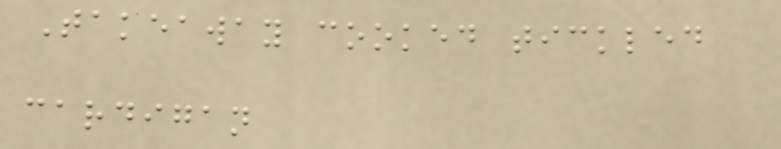Takeaway cooked tickled
cardigan
